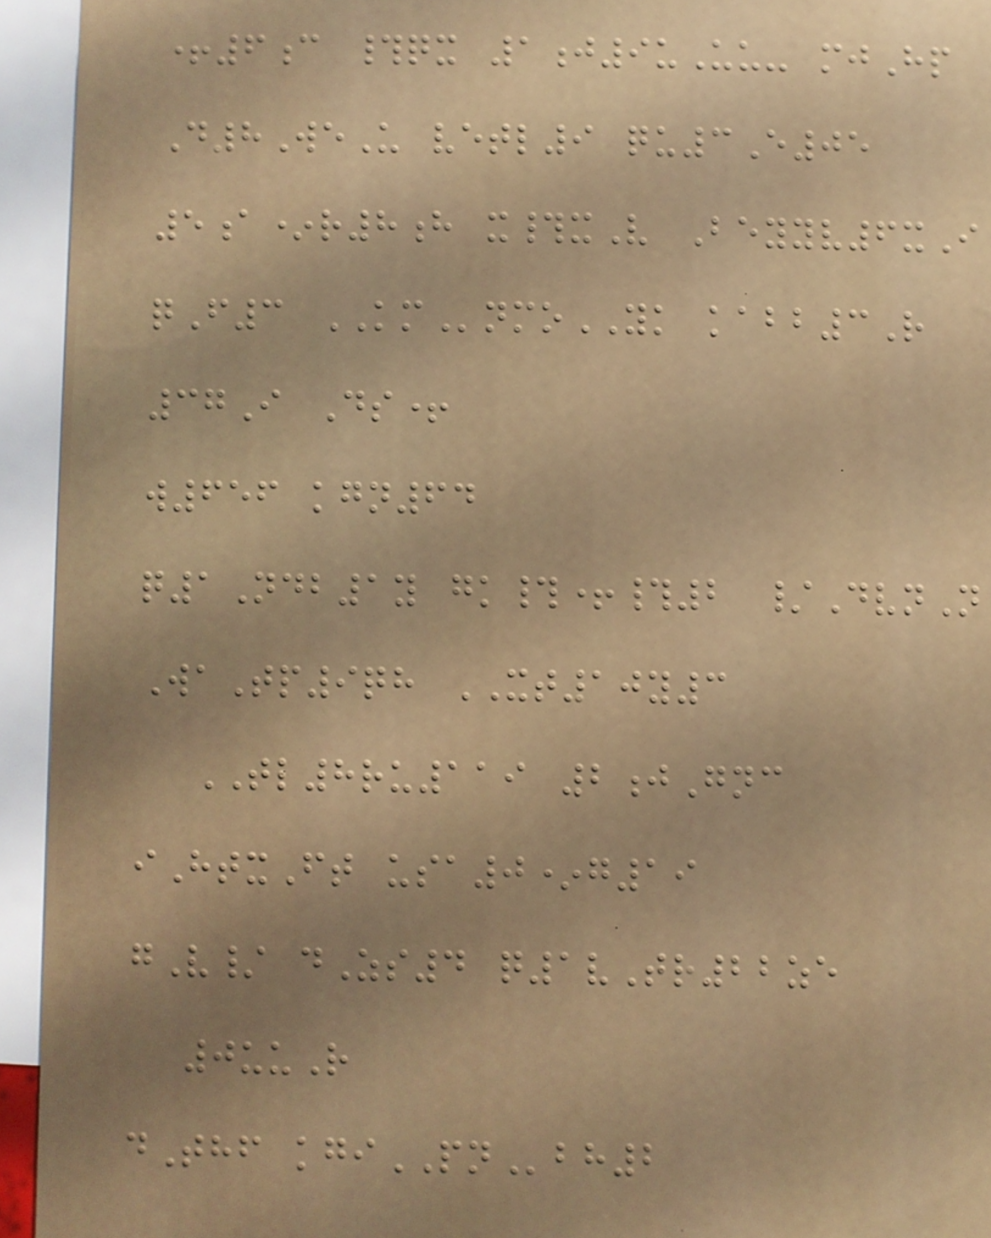+6c #qx 1j9uUu- mjHp
D8WeU vetl9 qu3E05
5a*r8h x#xV Beyyv6xI
qF3 KMnmoYK kabb3R
37I Ds+
w656 kgn64
q1Ndb1y gk#+#2 /DvnN
WaTp9qh XT10y3
TL8ru119 2jGnc
iHtxFt usa0*g19
gV/ dZs4 q1vTr22ze
0uuR
dThf kgiPNbh2
